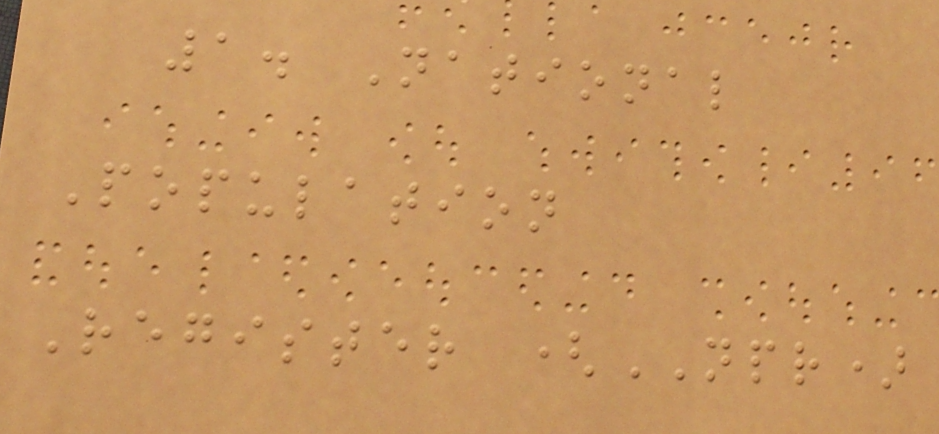1. National
Population
Register (NPR)
